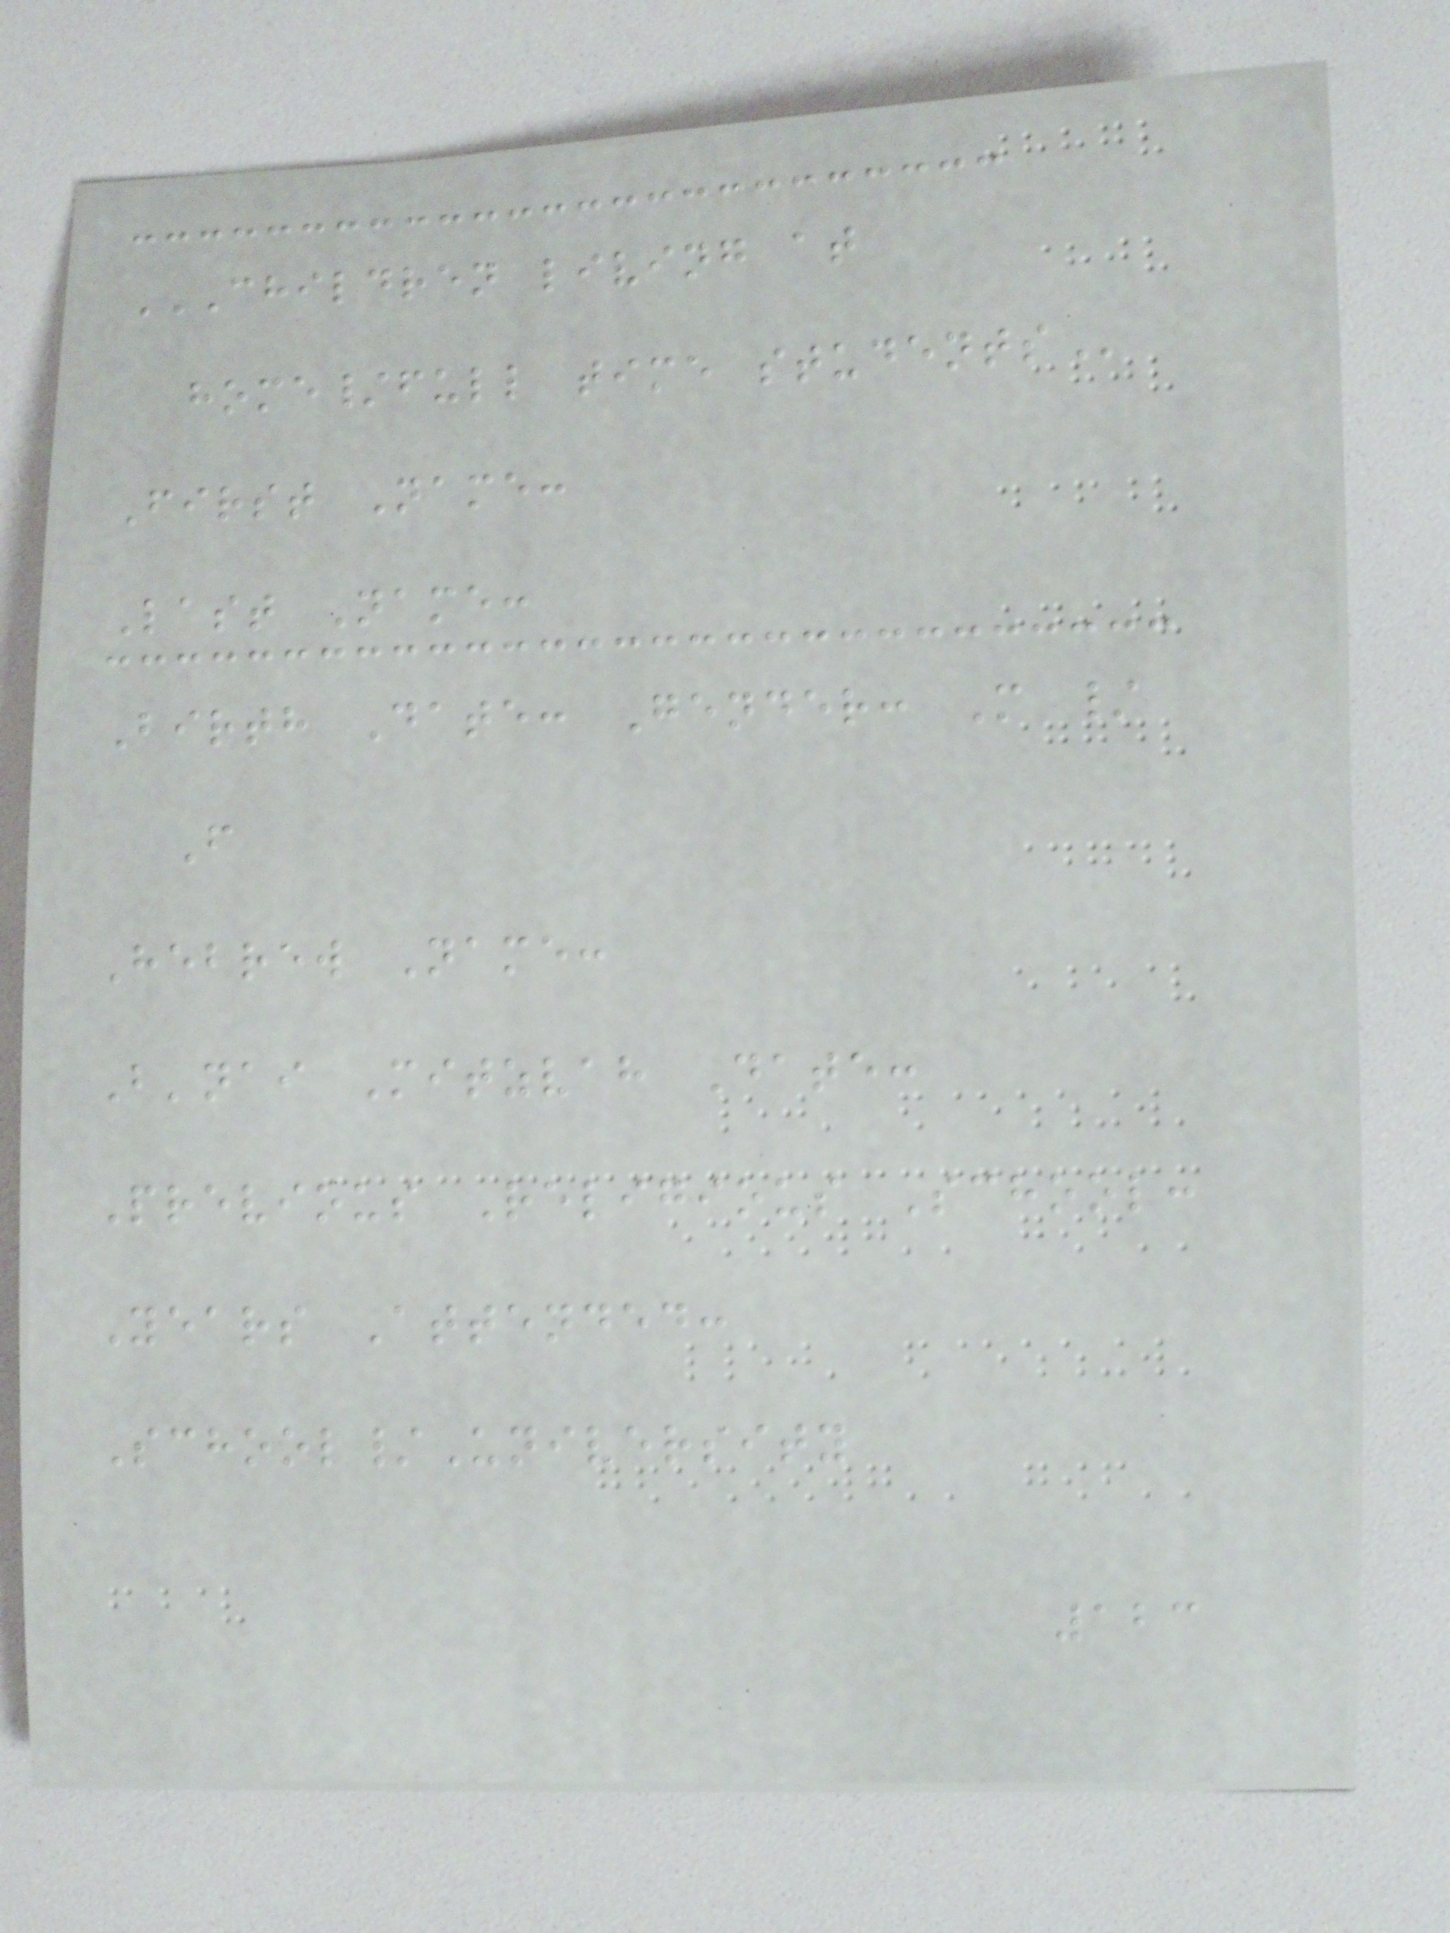CHILDREN LIVING AT
HOME/FULL TIME STUDENTS
First Name:
Last Name:
Birth Date: Gender: M /
F
Hebrew Name:
B'nai Mitzvah Date:
Previous Religious School:
Years Attended:
School/University
123
